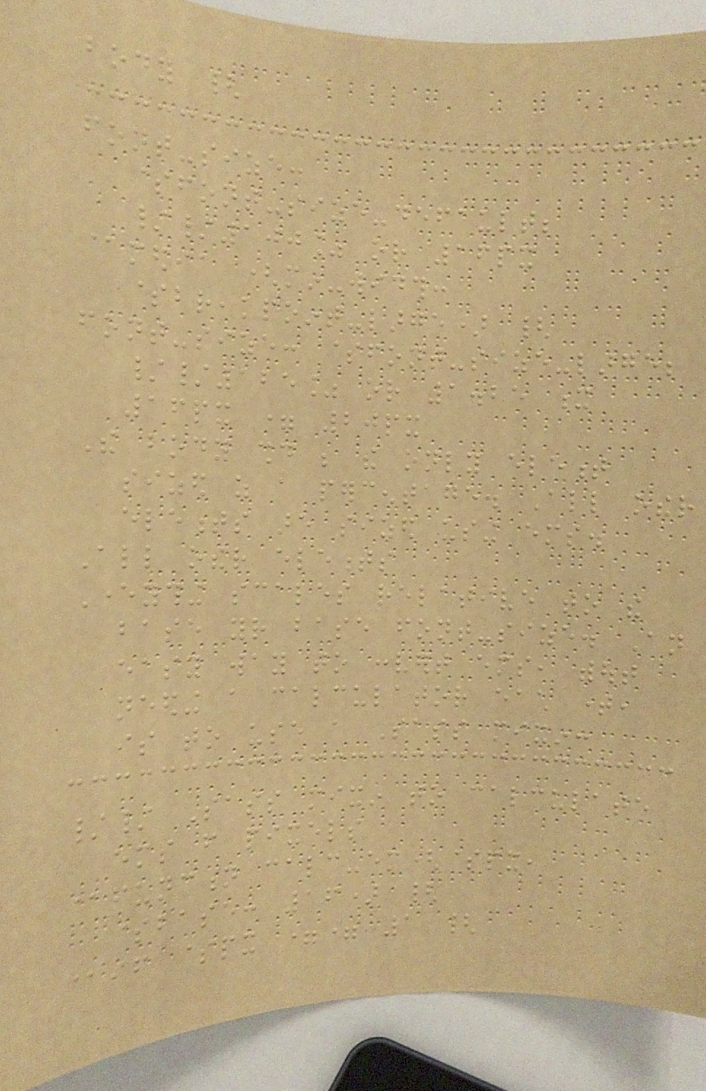body {
font-size:
$font-size-default;
//100% or 16px
@media (min-width:
$breakpoint-large) {
font-size: $font-size-large;
//125% or 1.25 x
16px = 20px
The body should be the only element
sized as a percentage. All other
elements are sized using ems.
All other elements
Everything scales relative to the
base your base font-size. An
easy way to convert ems, without
needing a calculator each time,
is to use a Sass mixin:
// Sass mixin to calculate
ems from pixels
@function calc-em($px,
$base: 16) {
@if $px == 1 {
